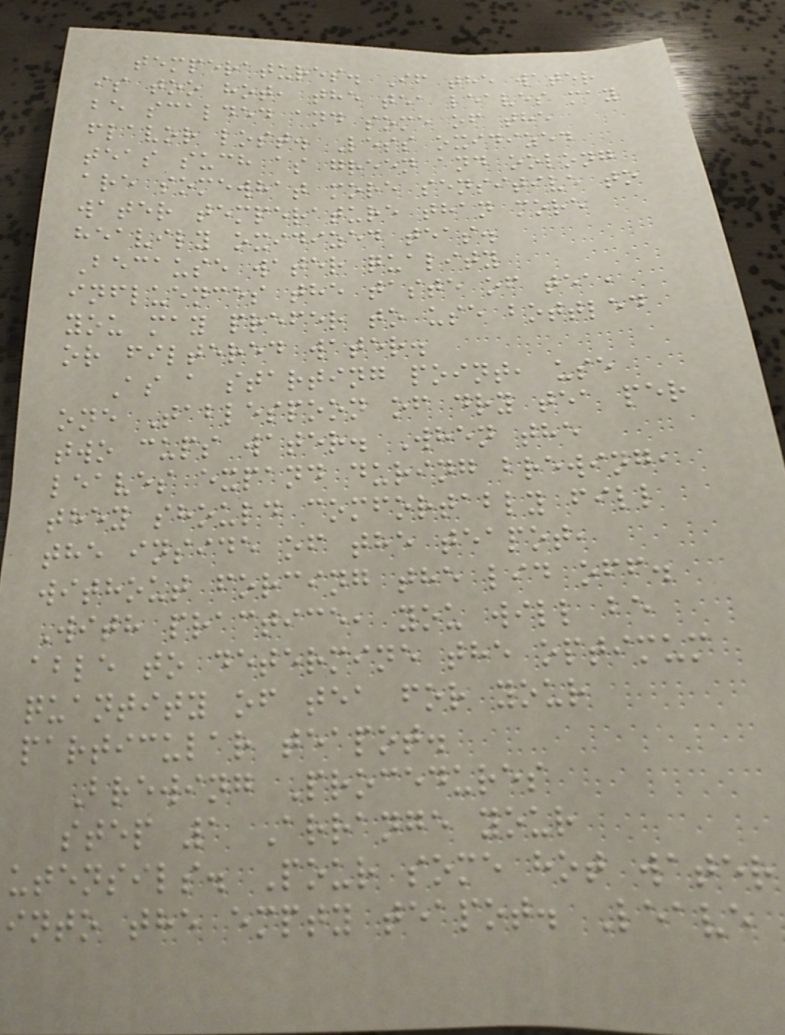temperatures. If the water
is too hot, the tea leaves may
be scalded and some of the
flavor lost. Less oxidized
teas such as green and oolong
are somewhat more sensitive to
water temperature than more
heavily oxidized teas.
Because water quality
influences the taste of tea,
you may prefer to use bottled
or filtered water.
As a starting point, use
one Tablespoon of dry tea per
two cups water. When the
leaves expand during brewing,
they should comfortably fill
the inside of the teapot,
without forcing the lid off.
With practice, you will be
able to determine the optimum
quantity of tea for your
particular teapot.
Brewing Procedures
step 1 Arrange your
utensils. Pour some hot water
into the empty teapot. Leave
